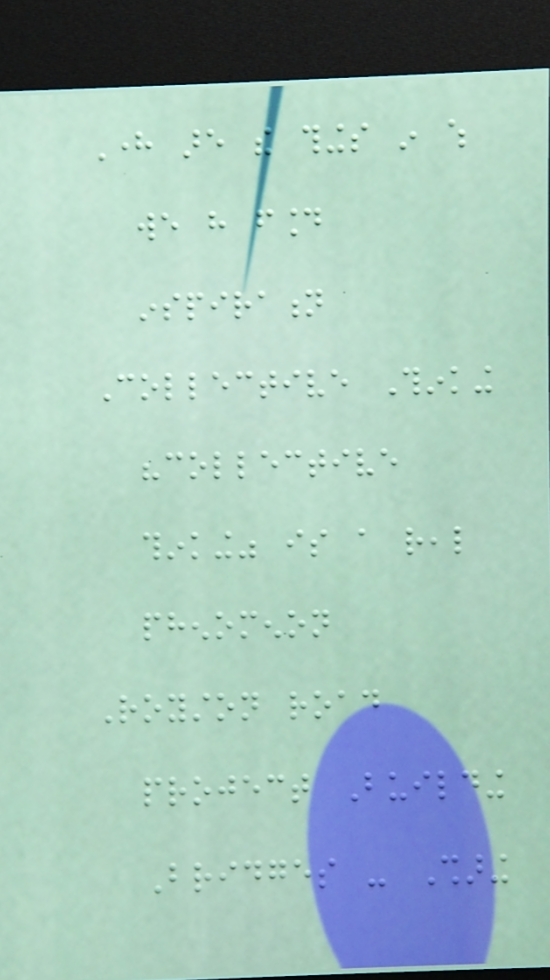Here are the things in which
we have found
inspiration
Collective Thinking
"collective
thinking" is a real
phenomenon
Royston road
project Building
Bridges - Sharing
